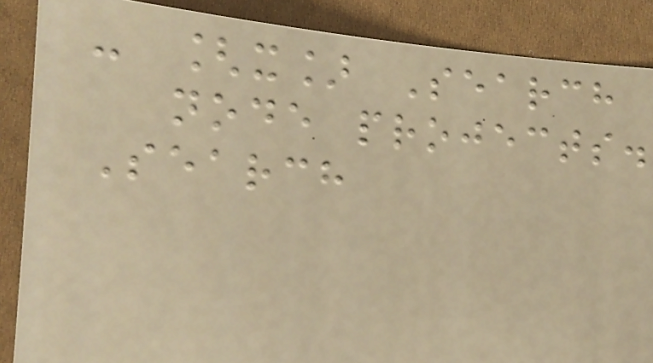- [x] Search
node projects.
Search
